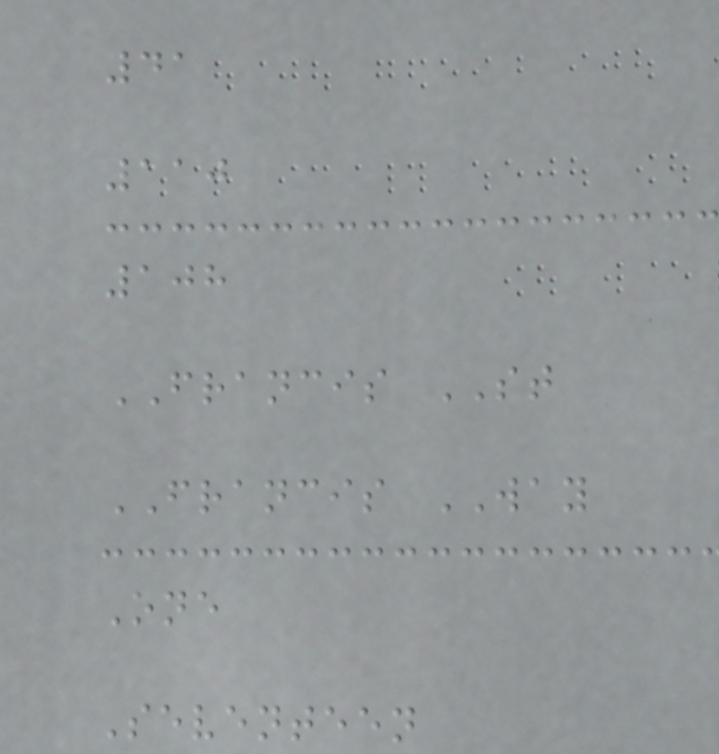41
110
108
FRANCIS ST
FRANCIS WAY
One
Seventeen
